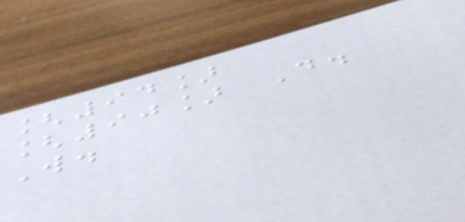[94]
[90] D.
W.
